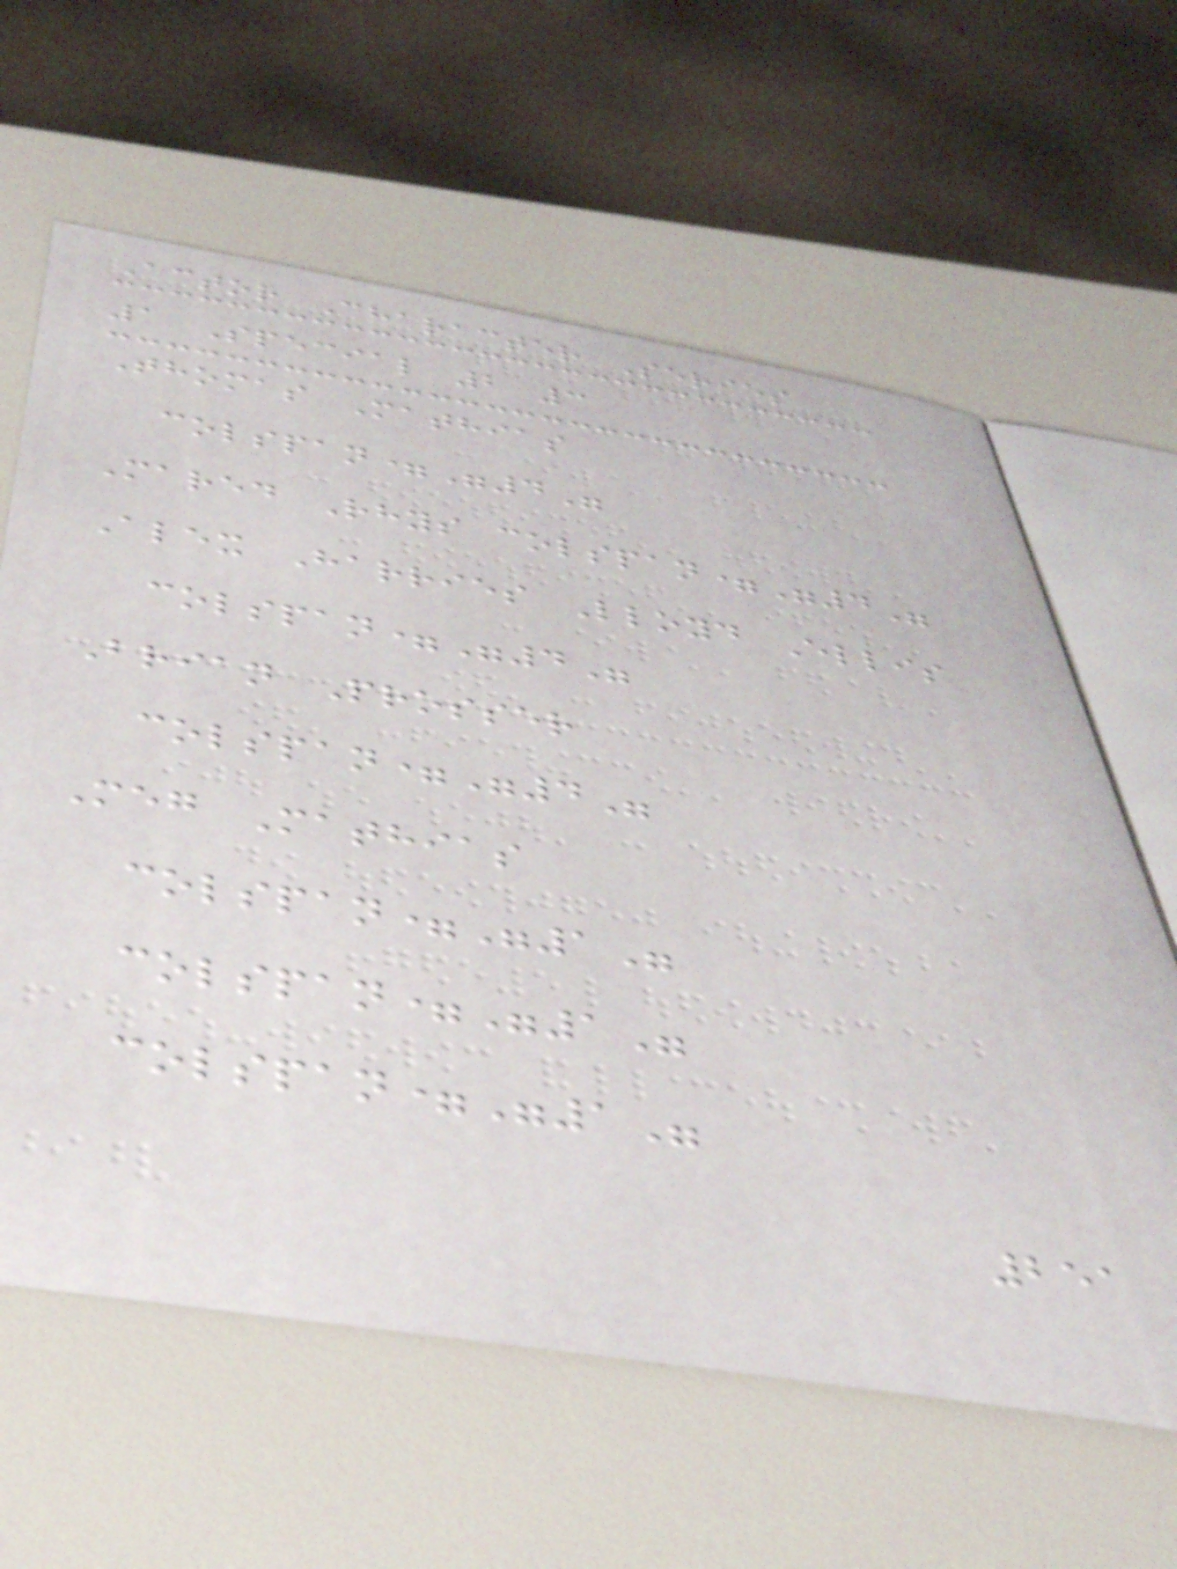Actor Character Series
1 Special 2 3
Thomas Mathias
colspan="4"
Mared Rhys colspan="4"
Alex Harries Lloyd Ellis
colspan="4"
Brian Prosser
colspan="4"
Meg Mathias
colspan="1"
colspan="1"
colspan="1"
251
